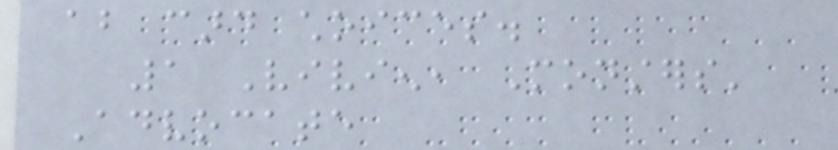about card choices.
1 Vivien, Monsters'
Advocate
